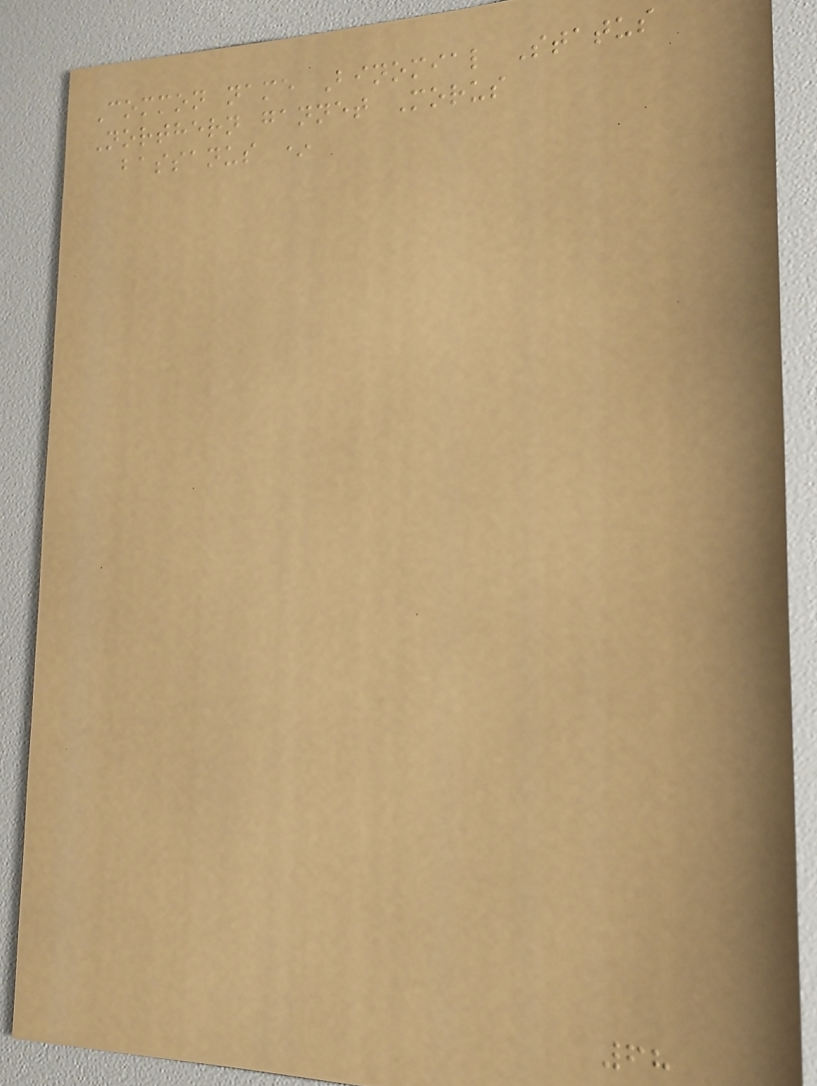Common name Binomial Status
Northern gannet Morus
bassanus *
68
